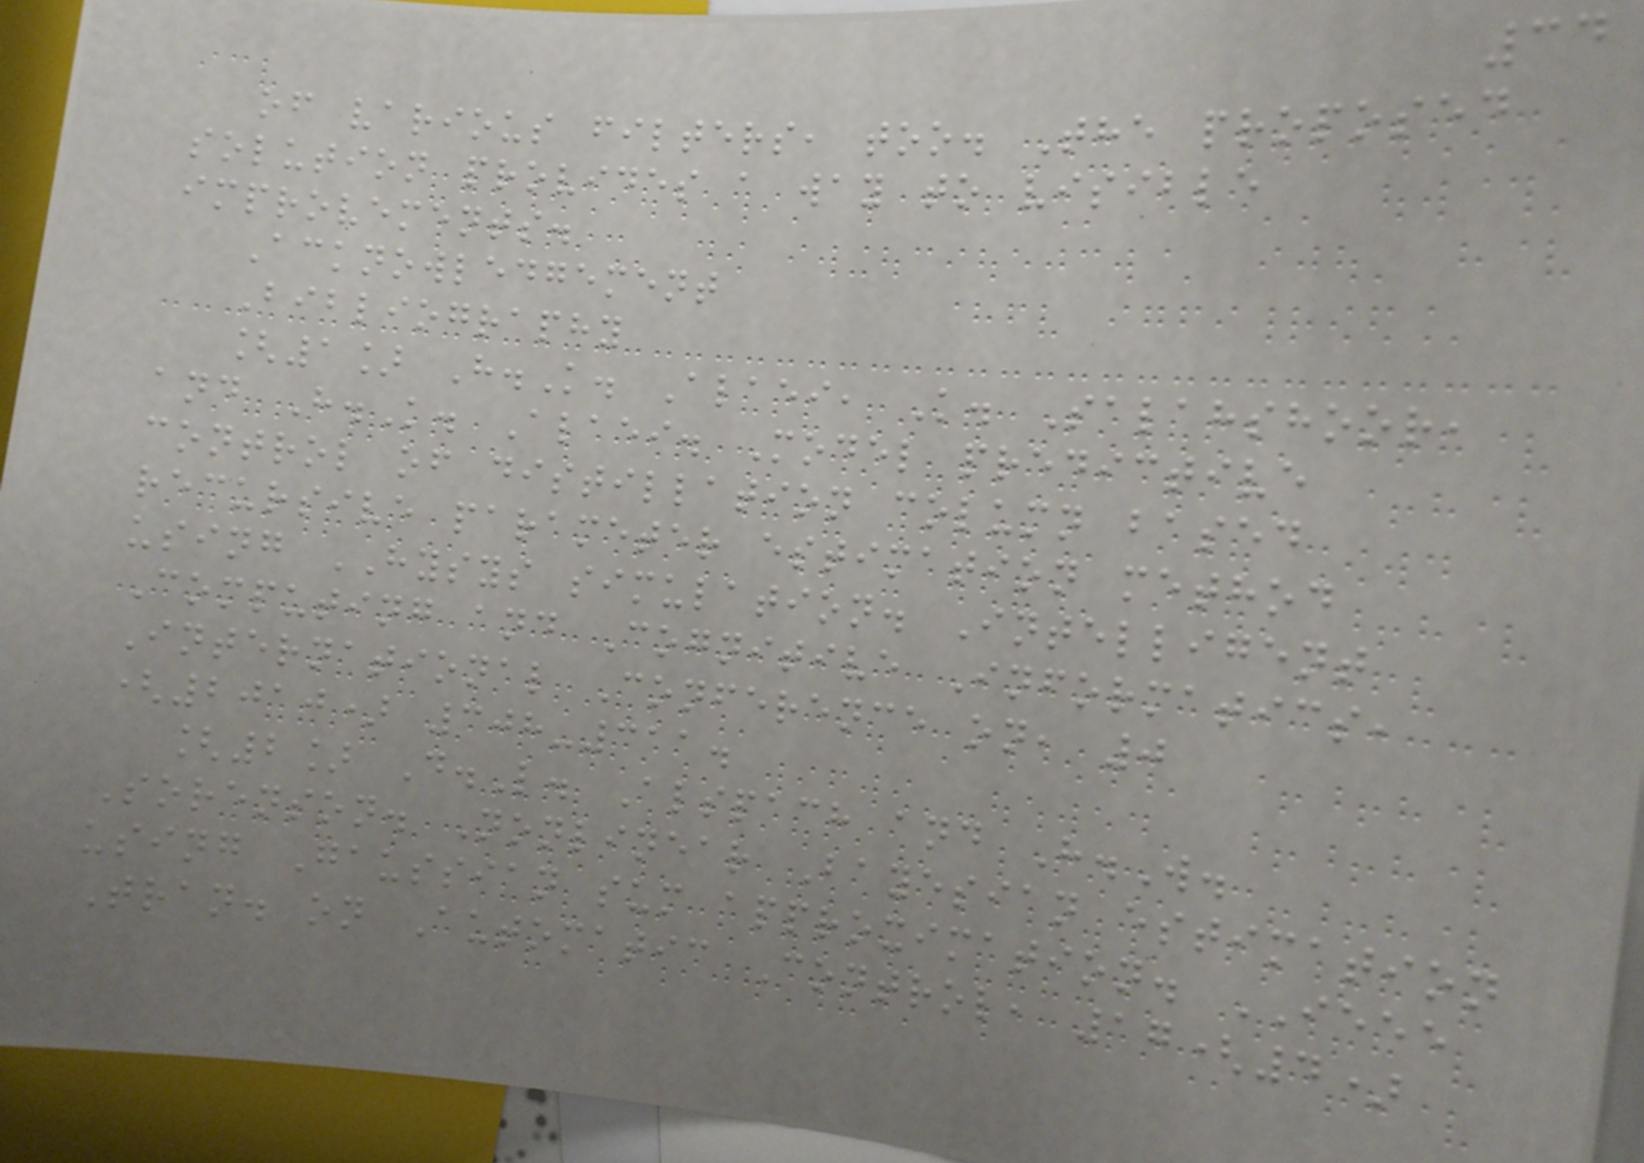34
of various filters, too. The proposed
solution provides a way to visible
improvements.
Acknowledgement
Bibliography
[1] H.K. Alaei, K. Salahshoor,
and H.K. Alaei. Model predictive
control of distillation column based
recursive parameter estimation method
using HYSYS simulation. Intelligent
Computing and Cognitive Informatics,
International Conference on, 0
(2010) 308-311.
[2] D.L. Alspach and H.W.
Sorenson. Nonlinear Bayesian estimation
using Gaussian sum approximation. IEEE
Tran. on Automatic Control, 17(4)
